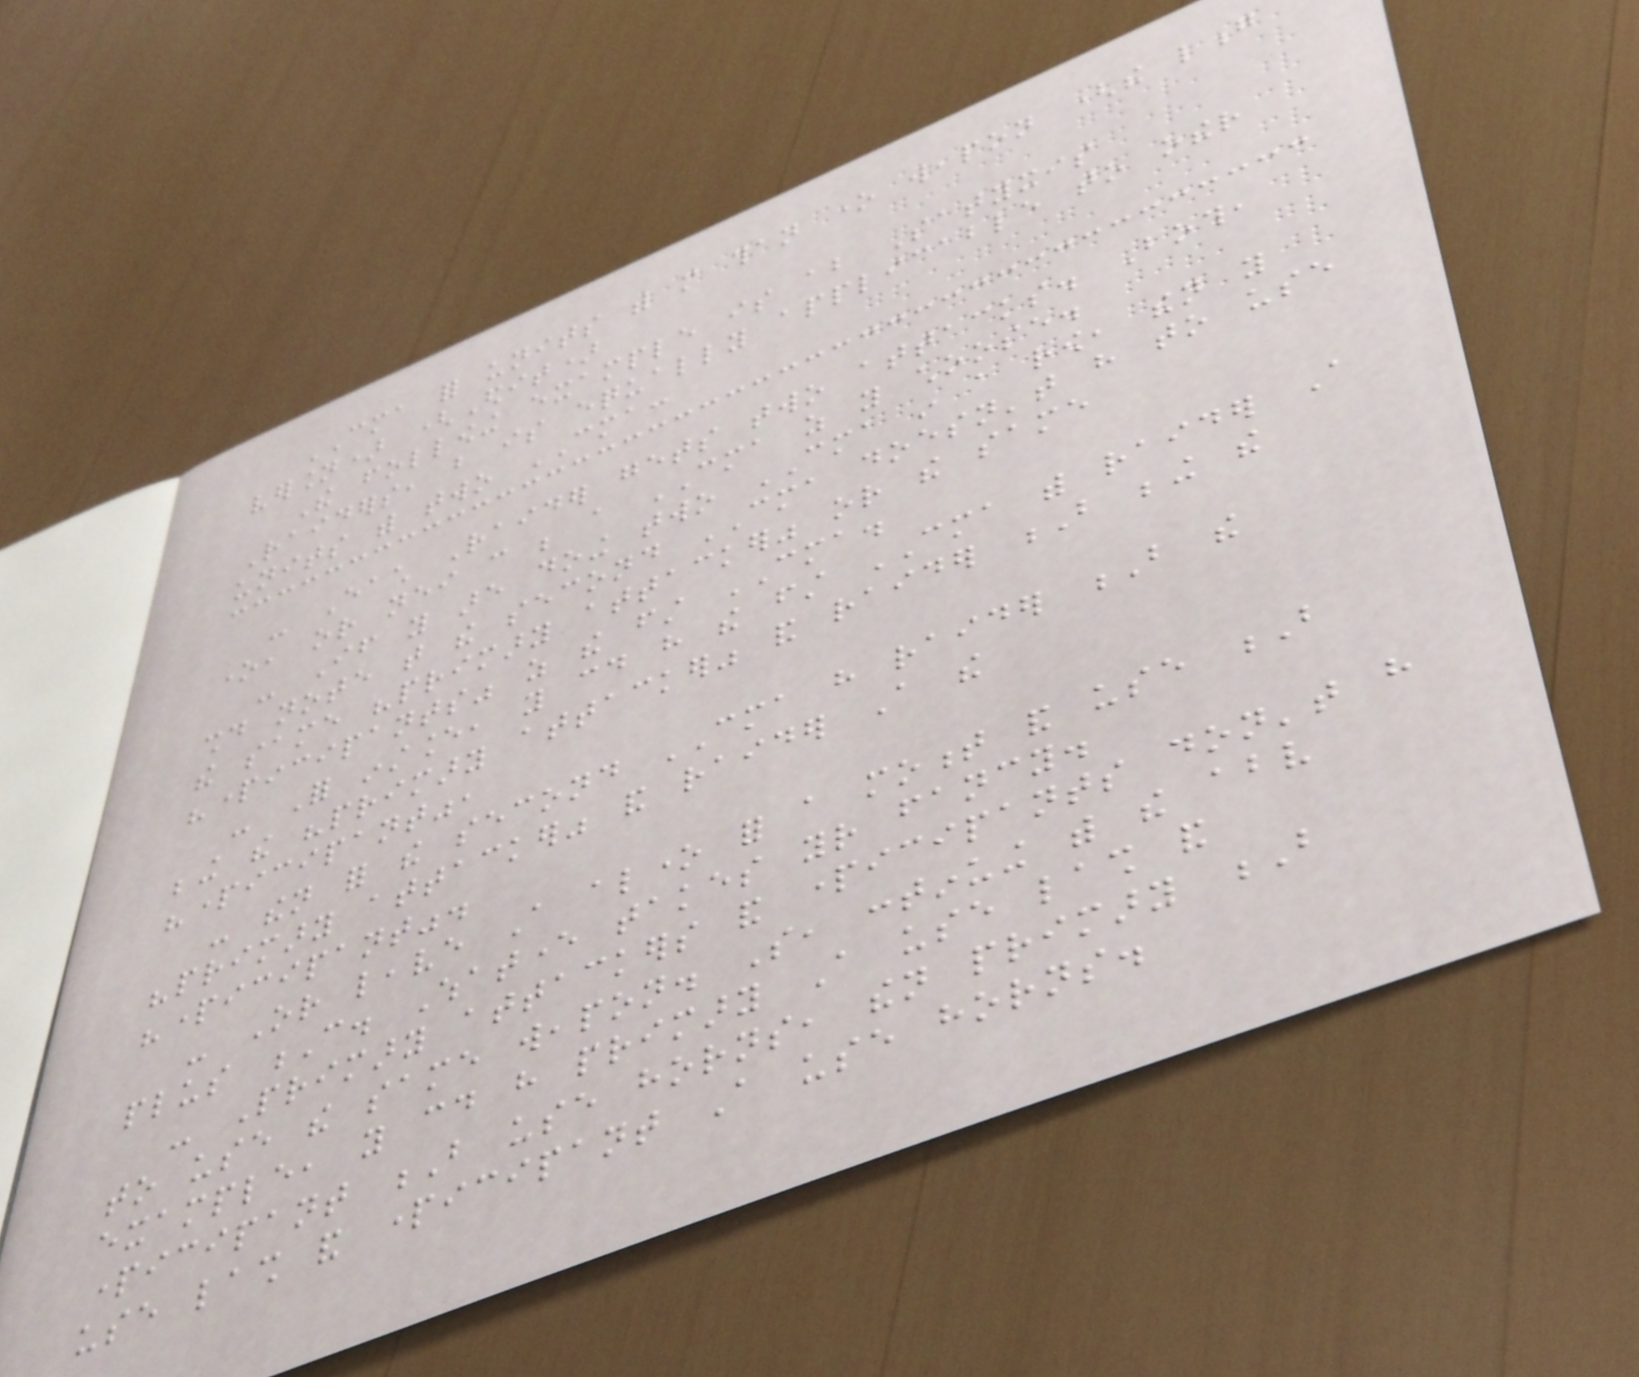CMA for units with more than one weapon (the long
version) (Edit)
The following example is about Satyxis
Raiders, but is equally applicable to other
units with two CMA:
- Each Raider gets two attacks. Both,
one, or neither can be a CMA as you choose.
- If you are doing two CMA in a row, then you
should note that the second CMA doesn't have to use
the same "primary attacker" or the same
"participants" as the first CMA.
- For instance, you could have the first CMA with raider A
being the "primary attacker" and raider B being the
"participant",
- then for the second CMA have raider B the
"primary attacker" and raider A the
"participant".
- Or leave A alone for a moment and use B
plus C. Whatever takes your fancy.
- Primary attackers and participants don't have
to use the same weapon. So, continuing with the above
example, you could have primary A use lash and
participant B use horns, then primary B
use lash and participant A use horns.
